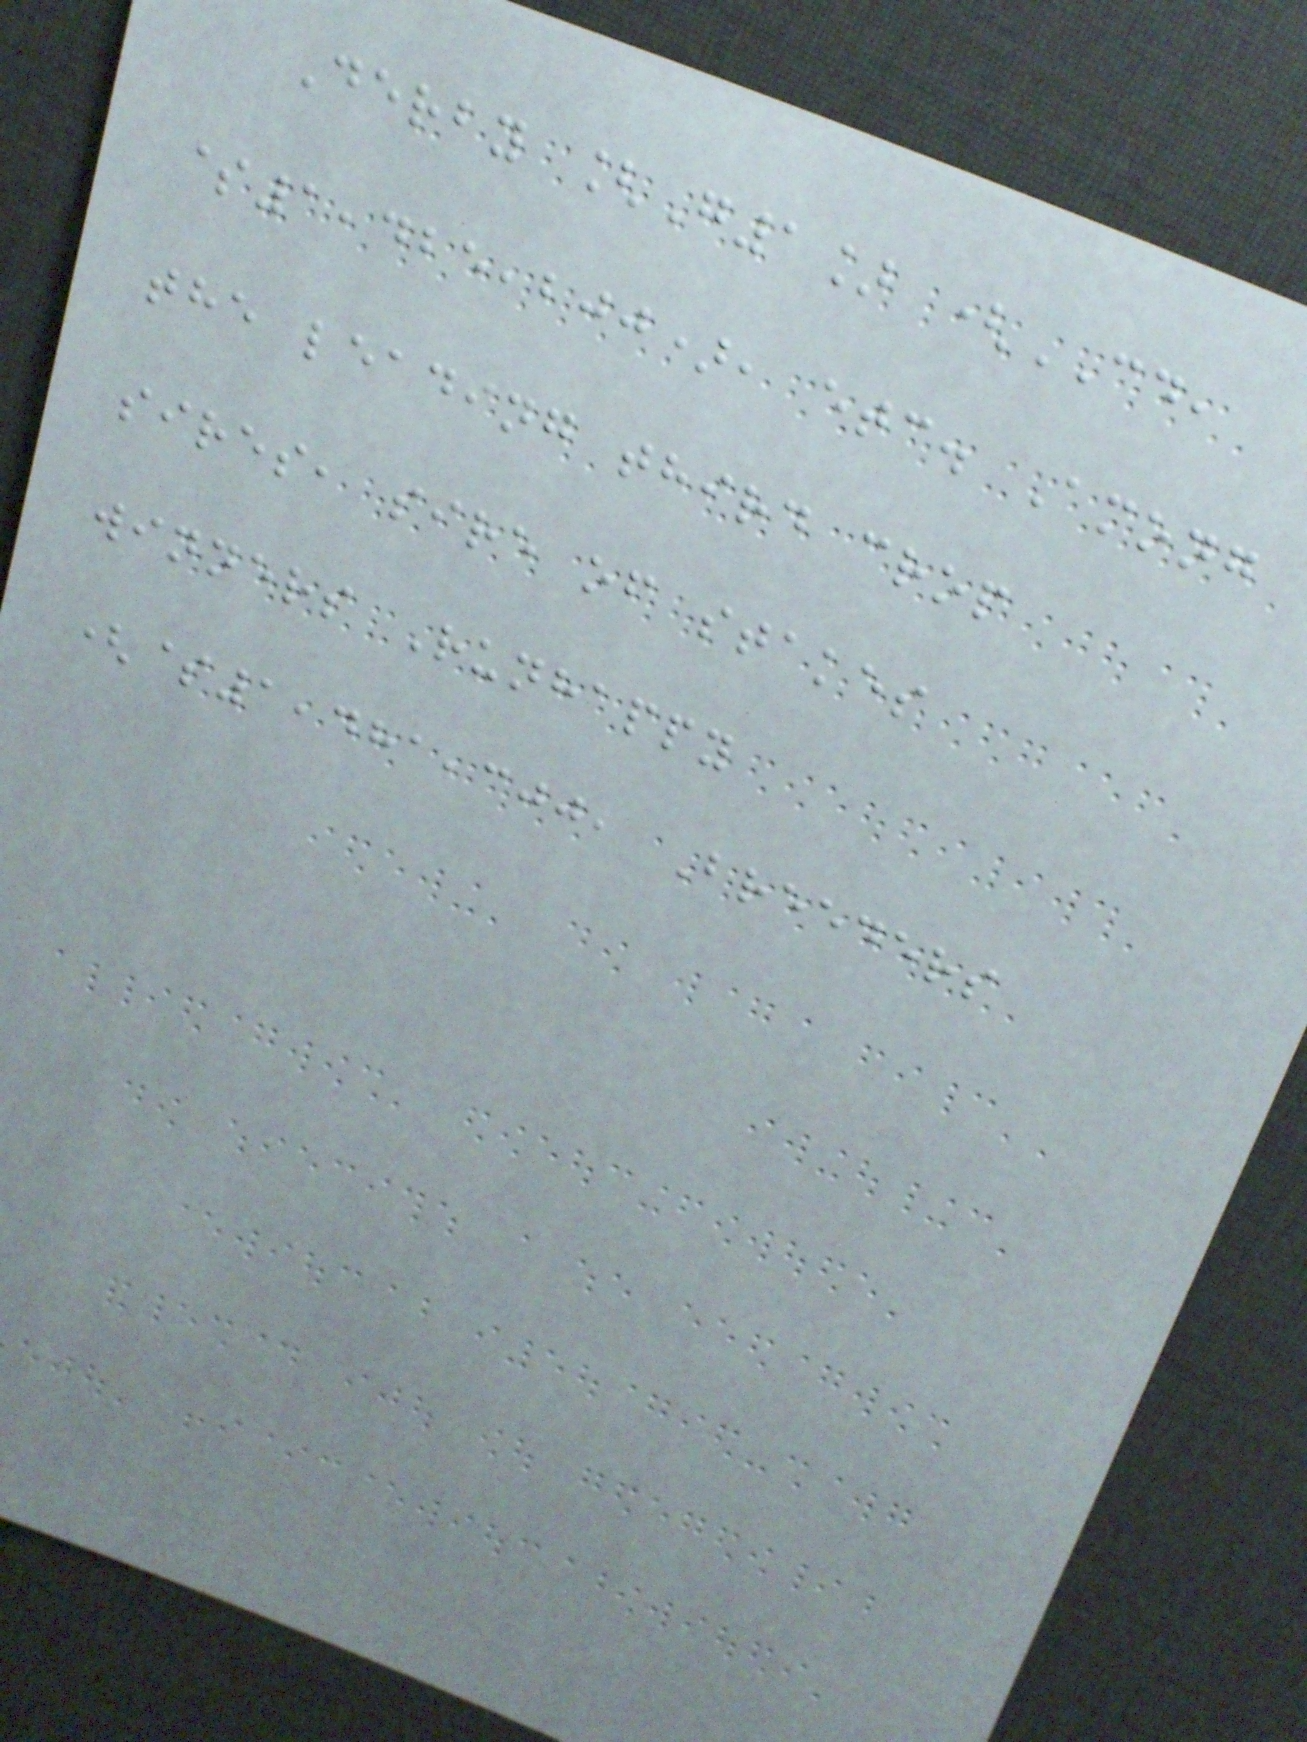Derby [G1] (CD,
$1,425,200), etc. Among
the leading third crop
sires, sire of stakes
winners Runhappy
($1,481,300, Breeders
